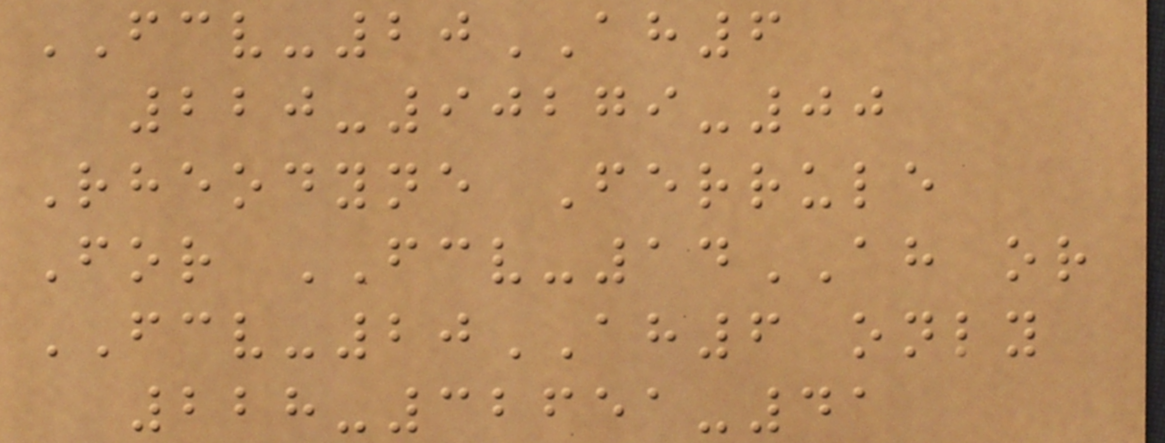FCV-20AH6
220-90279-00
Rheodyne Ferrule
For FCV-14AH or
FCV-20AH6 only
228-32651-41
